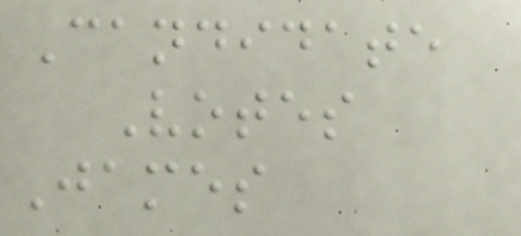Candidate
Votes
James
